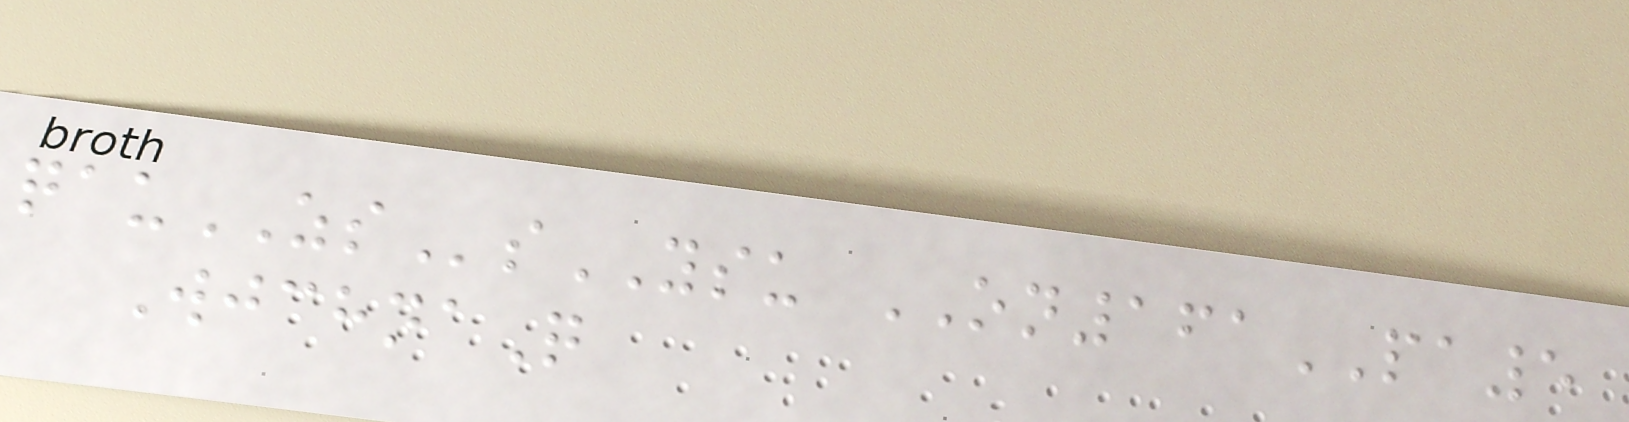qauZSsYSU ON161PA5
WjchnaQ
